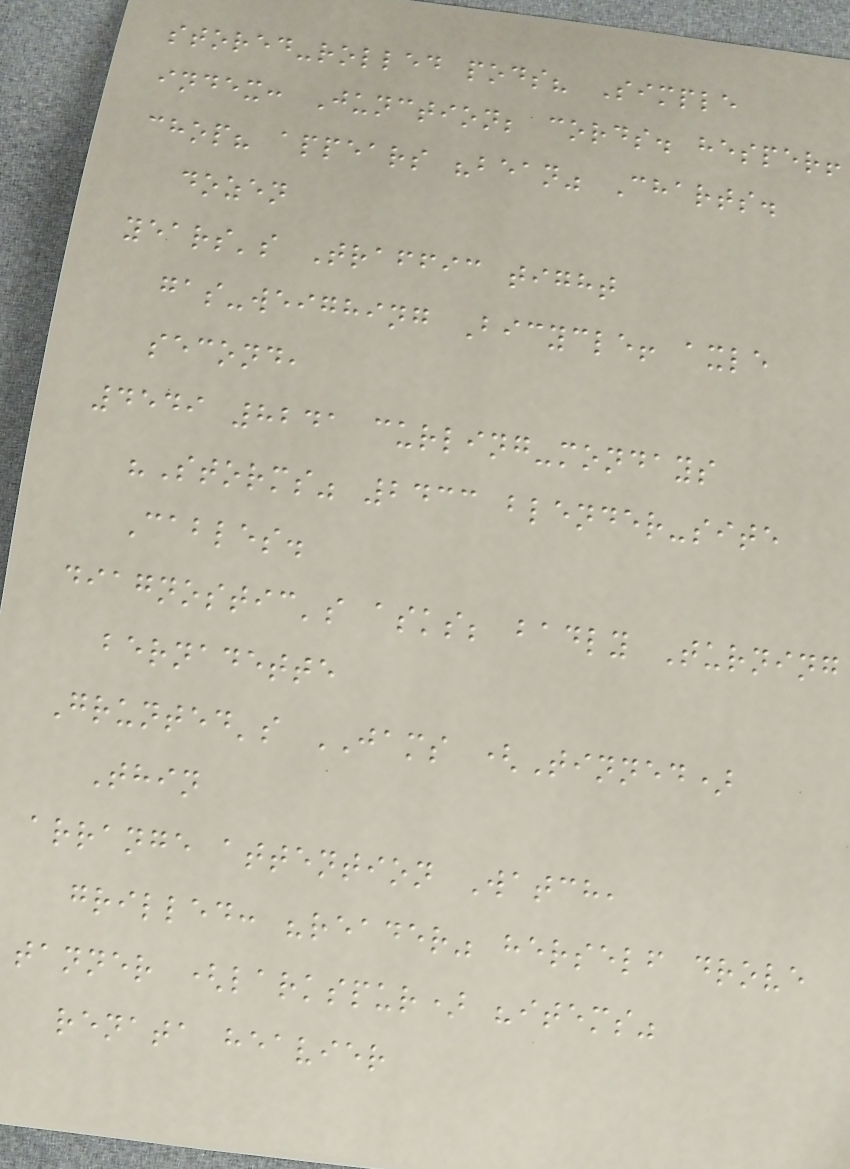stored-rolled pods? Simple
index: Junction; cords. hesper!
chop? appears "bean" Charts.
dozen
years's Traffic tight
gas-weighing Bicycle! axle
second,
4549 8241 curling-mondays
"Storms" 2433 blender-site
Cables.
diagnostic's asks; badly Turning
bernadette
Grunted's JAMS (Tinned)
Thin
arrange attention Watch,
grilled: "reader" herself drove
tanner (larkspur) "items"
renata heavier
